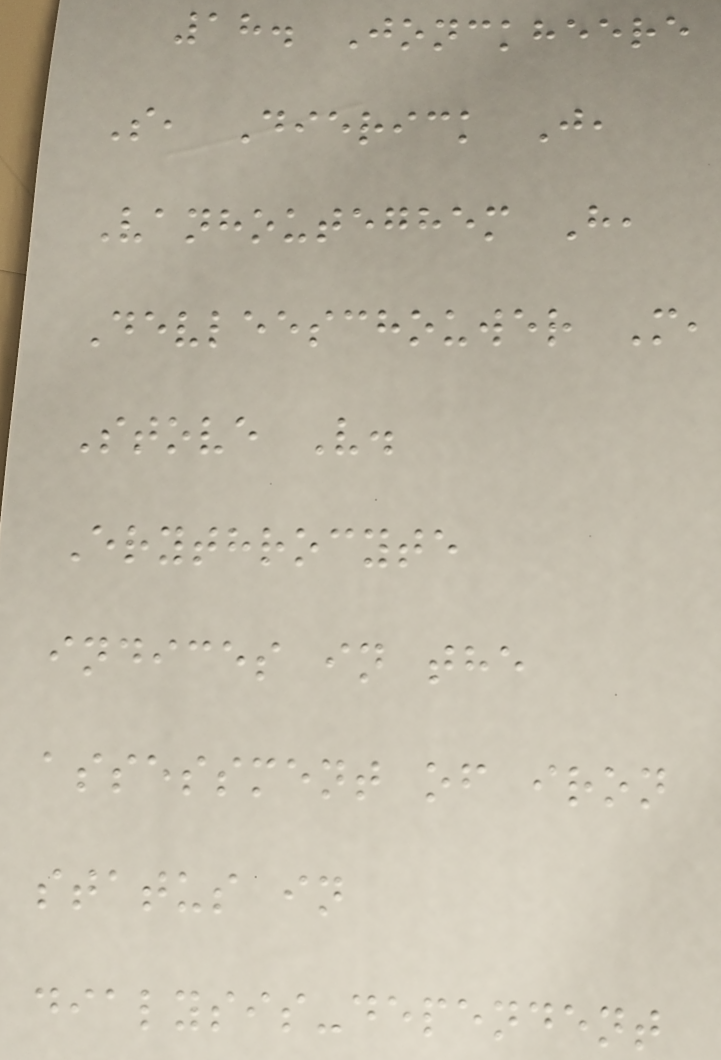18. Jonckheere
S, Dierick J,
Vanhouteghem H,
Devleeschouwer M,
Stove V.
Erythrocyte
indices in the
assessment of iron
status in
dialysis-dependent
